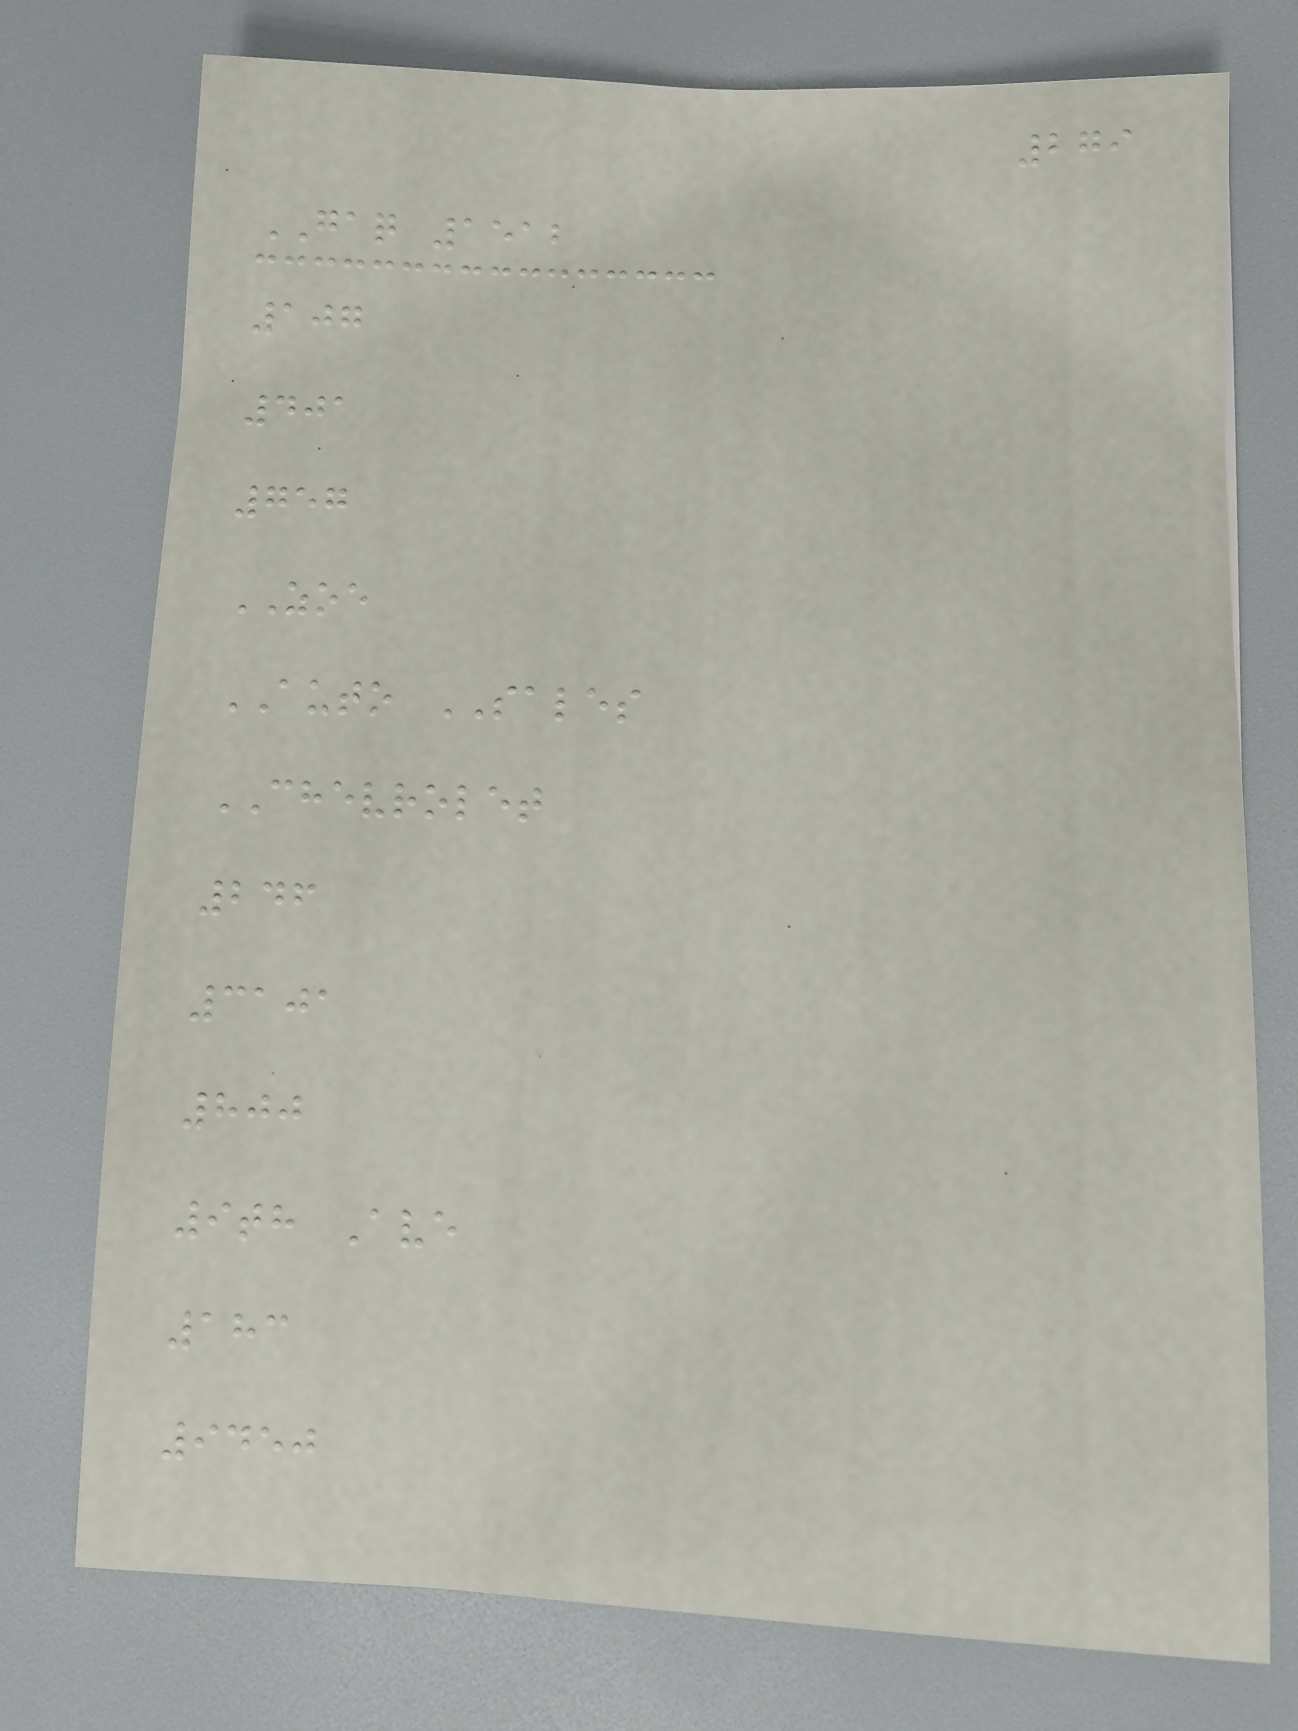279
GAQ 1512
107
401
757
ZOE
AUTO SALES
CHEVROLET
246
3101
800
9th Ave
183
9450
